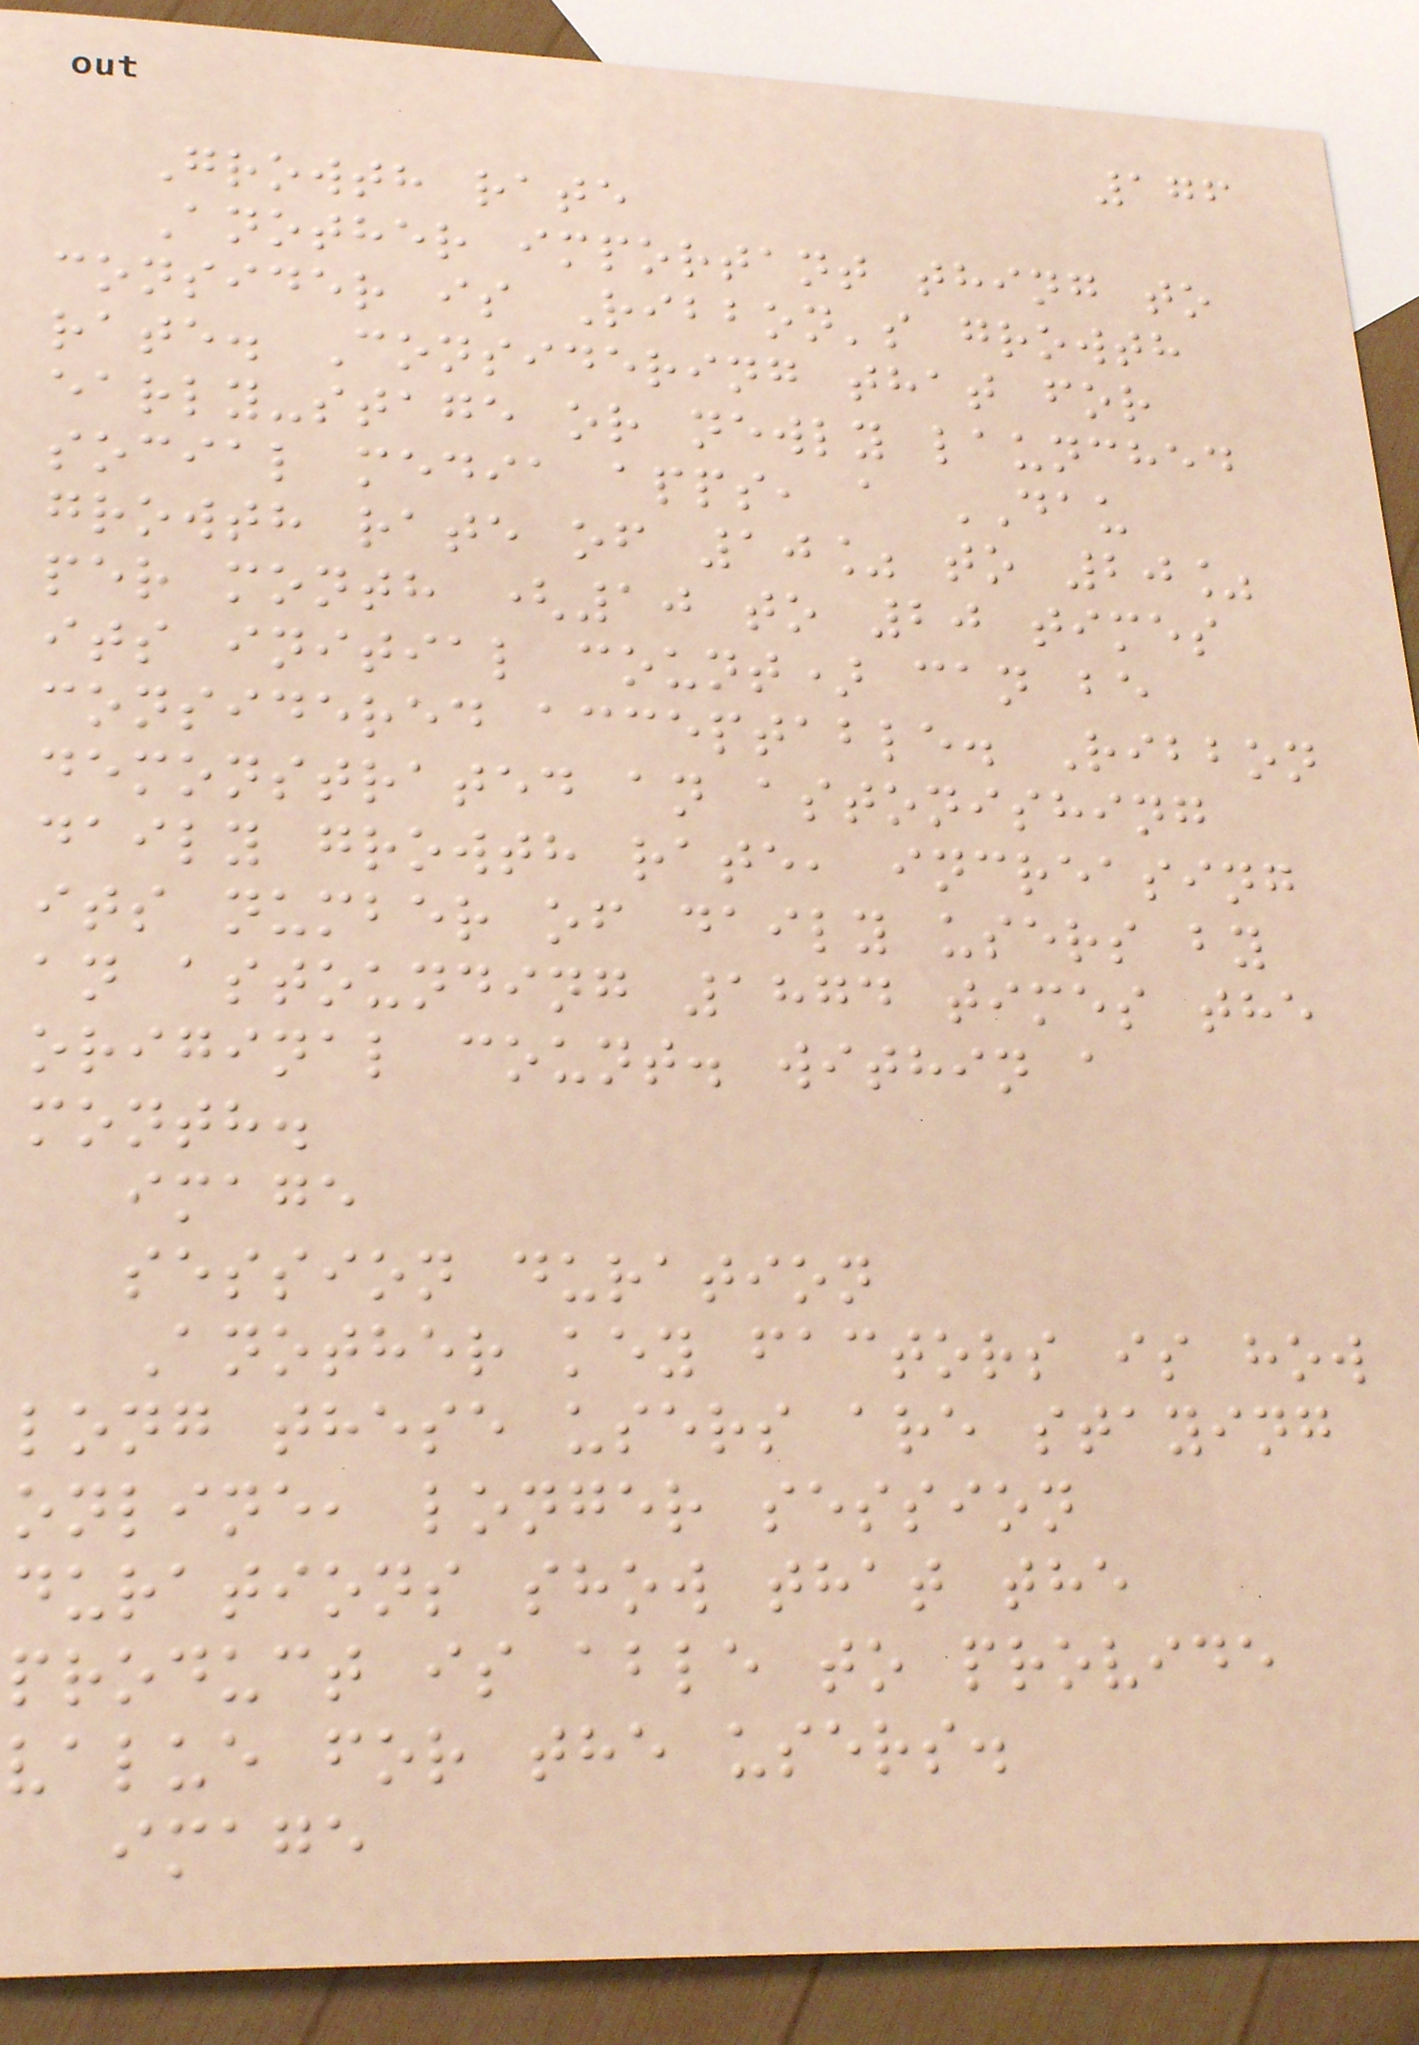176
Growth rate
Another important thing to
consider is Ribbon's growth
rate. Considering that for
early-stage or newly launched
social media apps, a DAU
growth rate of 10% to 20%
per month (10 to 20 times
its initial count) can be
considered acceptable. Ribbon
demonstrated an astonishing
daily growth rate, increasing
its number of daily users by
an astounding 1874 times the
original count. within a
month.
image
session duration
Another key factors is how
long these users are staying
online, longer session
durations show that the
product is able to provide
value for the users.
image
